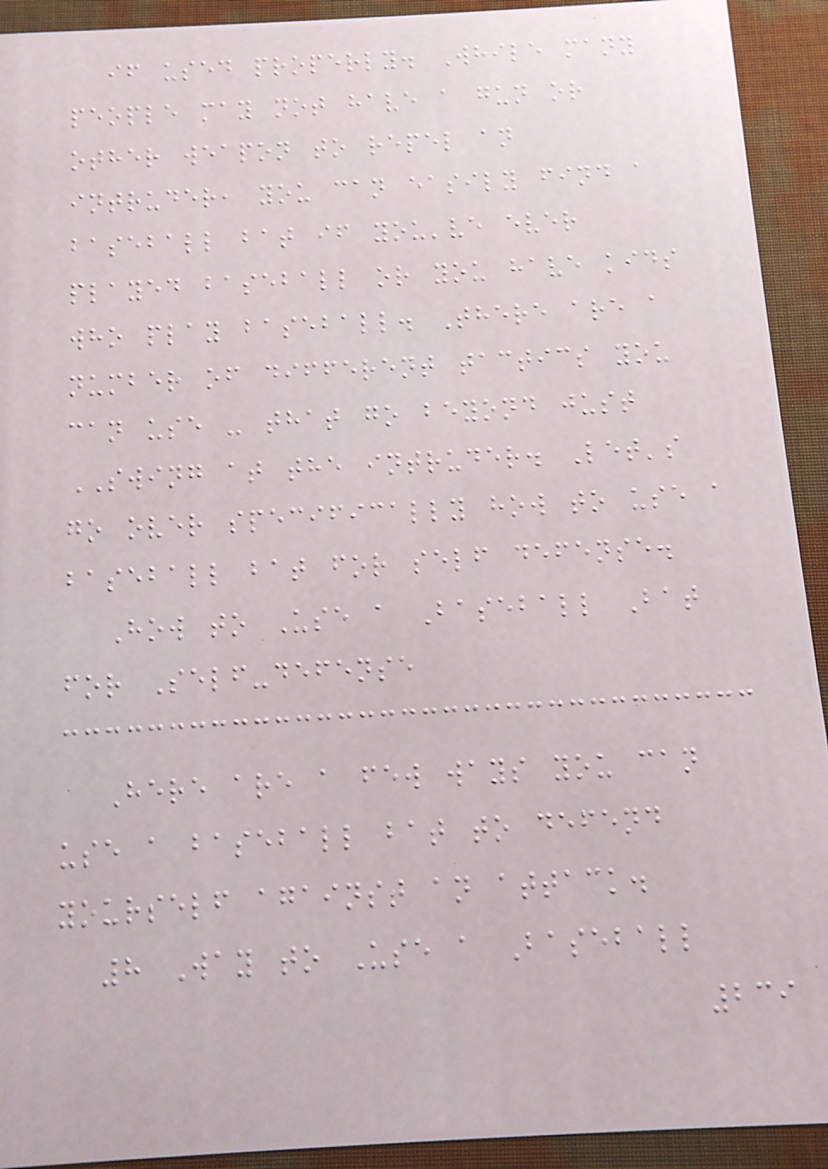if used properly. While many
people may not have a gun or
other weapon to repel an
intruder, you can easily find a
baseball bat if you've ever
played baseball or you have kids
who play baseball. There are a
number of different tactics you
can use - that go beyond just
SWING at the intruder. Let's
go over specifically how to use a
baseball bat for self defense.
How to Use a Baseball Bat
for Self-defense
Here are a few ways you can
use a baseball bat to defend
yourself against an attack.
8 Way to Use a Baseball
239
